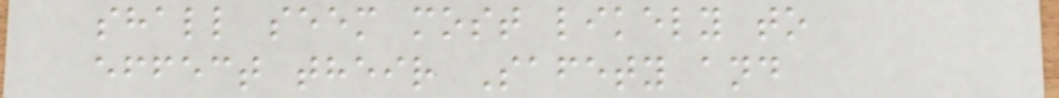shall seem most likely to
effect their Safety and
